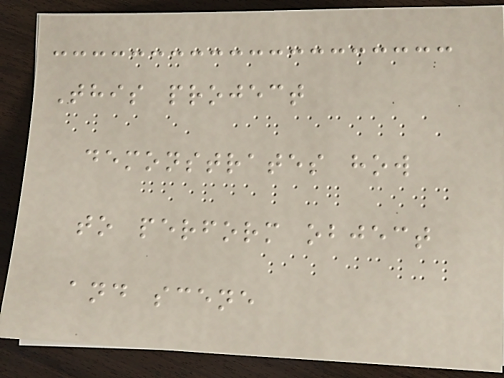This project
demonstrates how
to perform object
and scene
